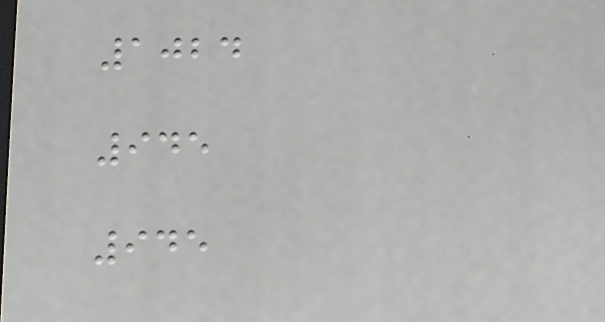1024
945
945
